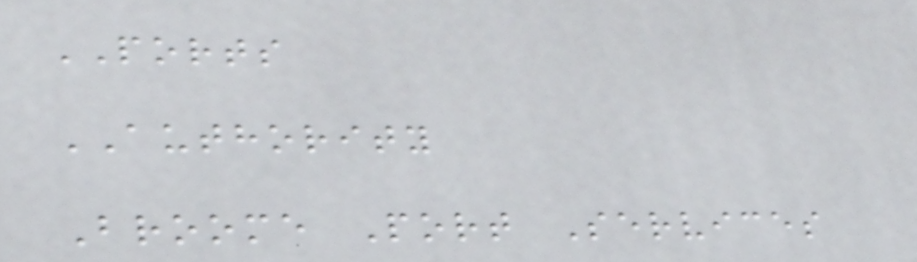PORTS
AUTHORITY
Broome Port Services
